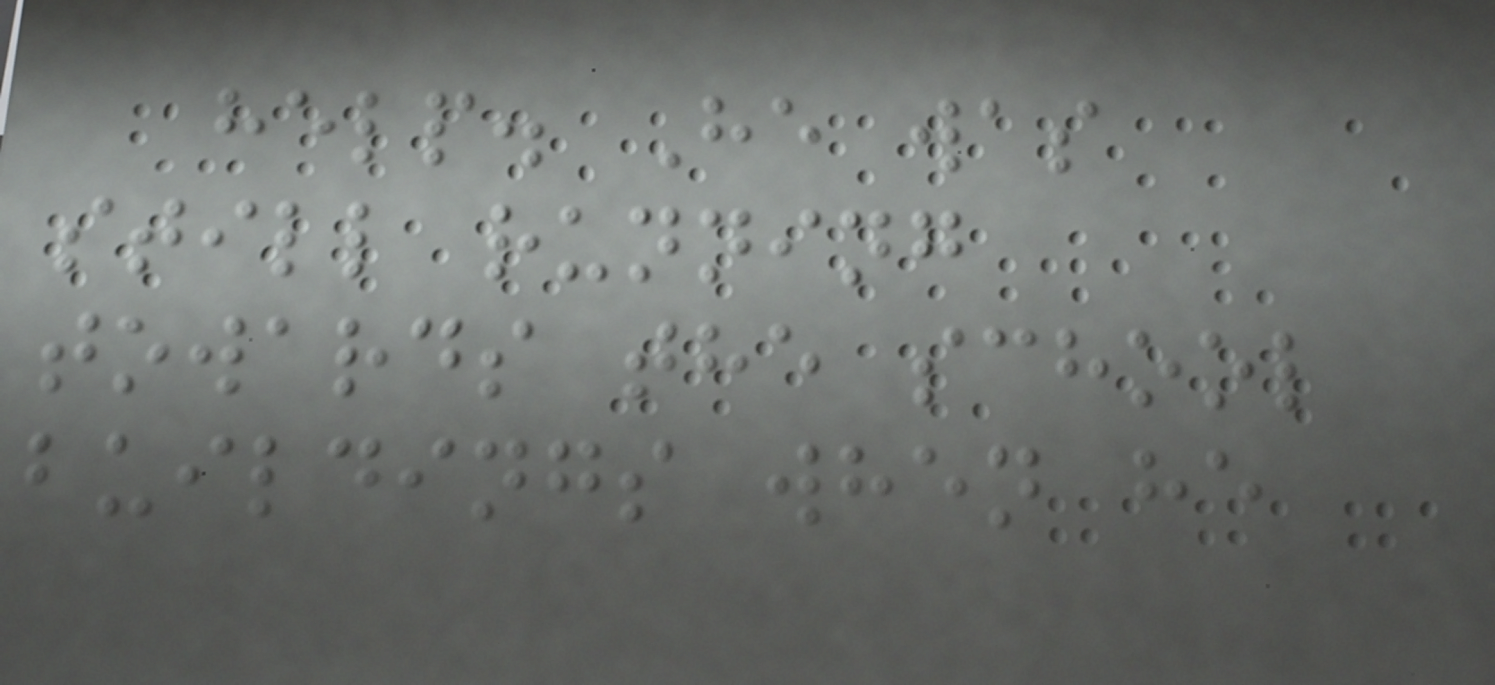help. He was
still running
towards the school
buildings when he
